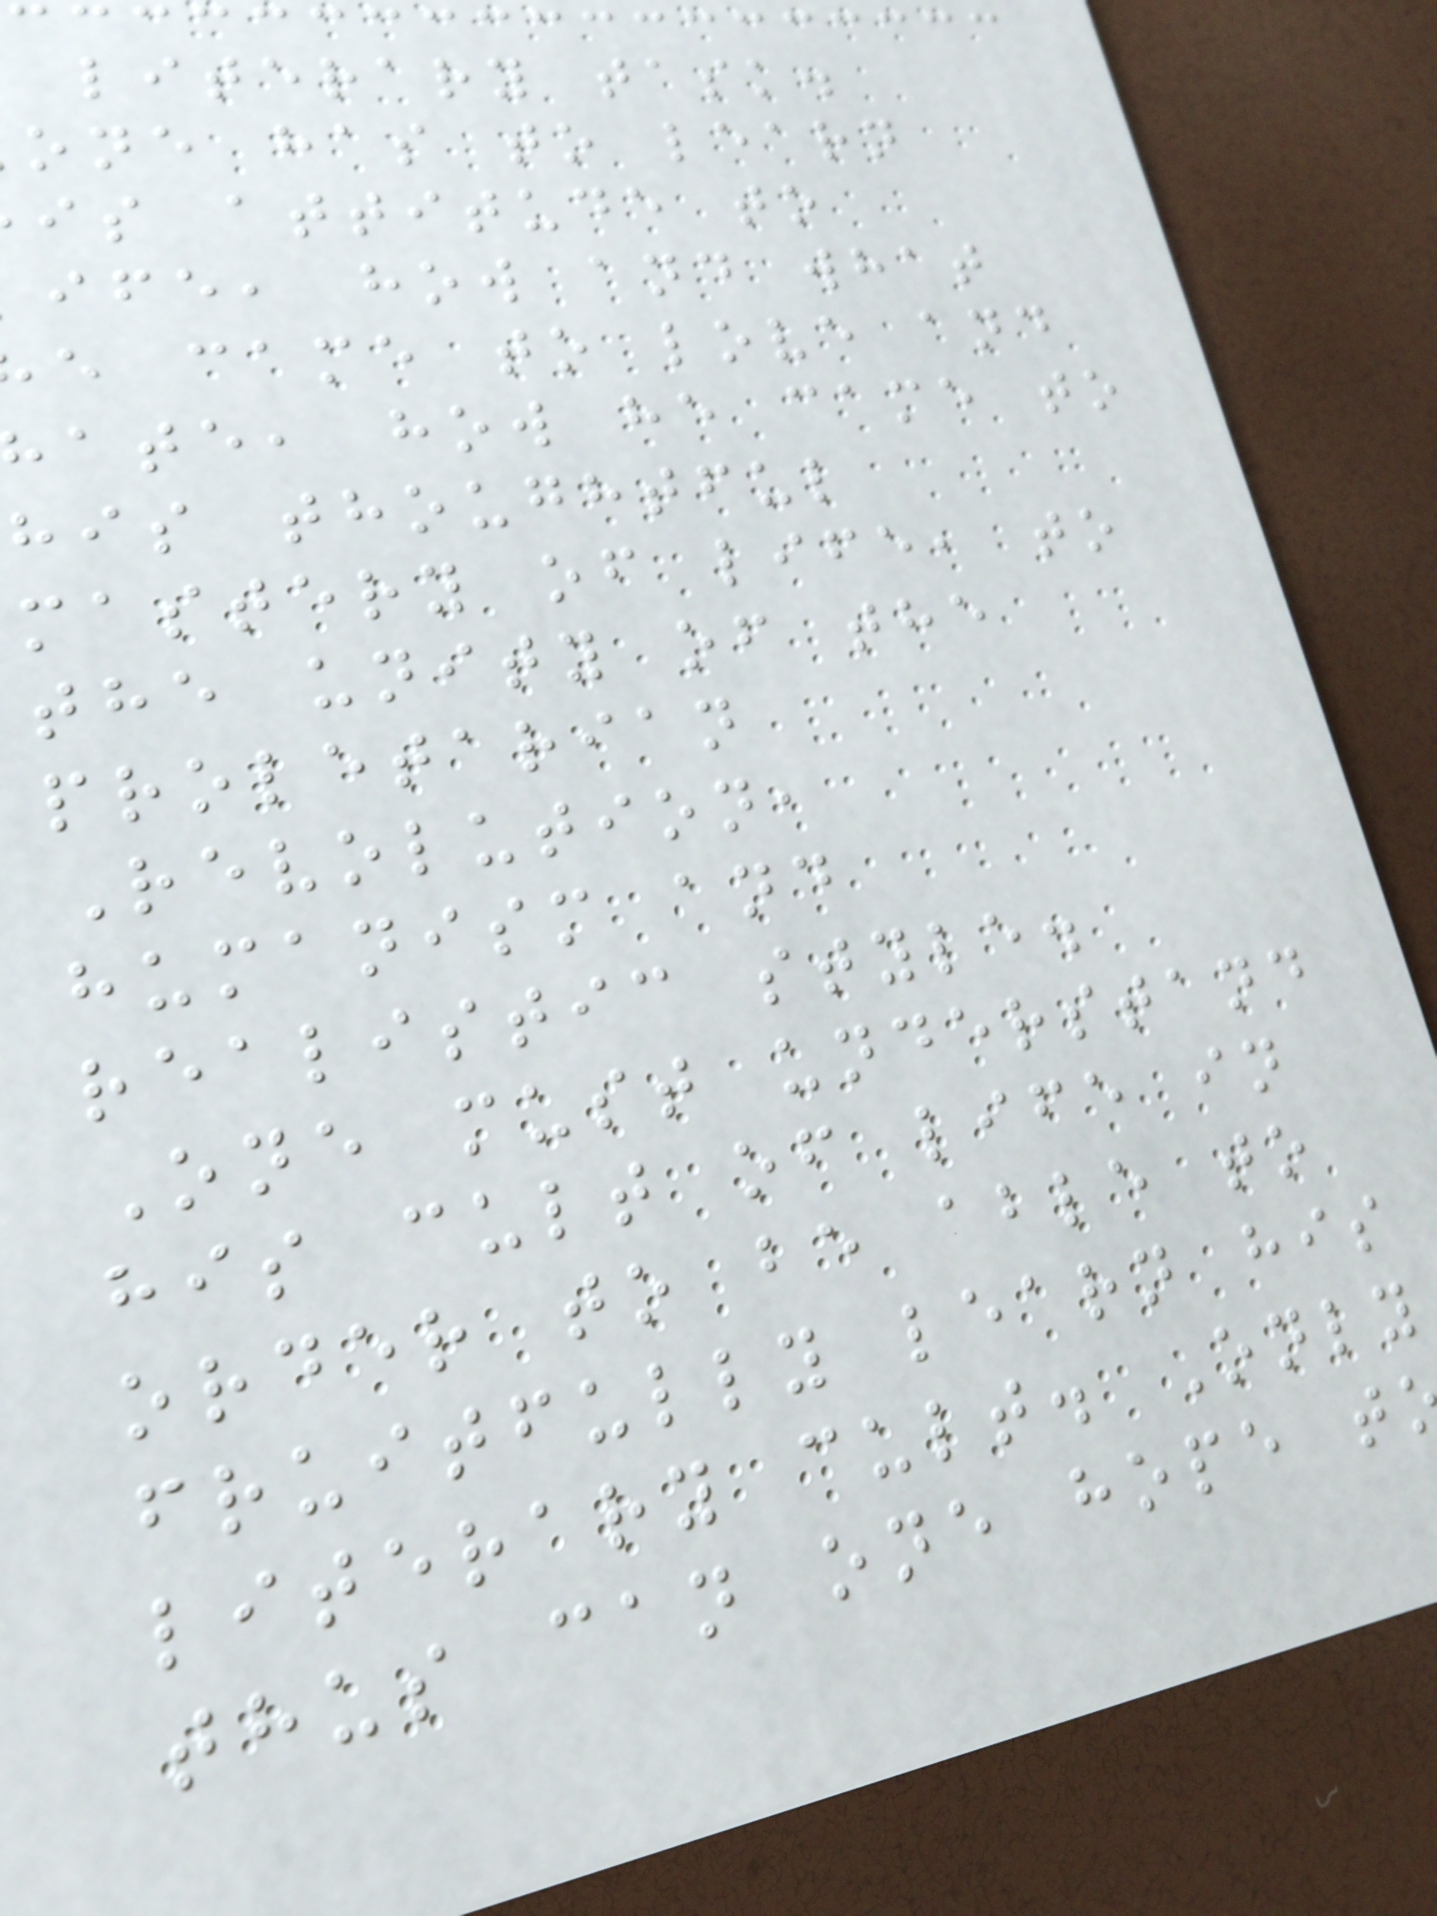literary task.
one has to learn
is attitude to
ife, how and what
e came to love and
ate, how he came to
his thoughtful
mastery of life, to
the unity of the
proletarian
Revolution,
humanism and
realistic style.
One must understand
his cult of life in
order to be able to
fruitfully learn his
literary cult. Only
thus can one hope t
